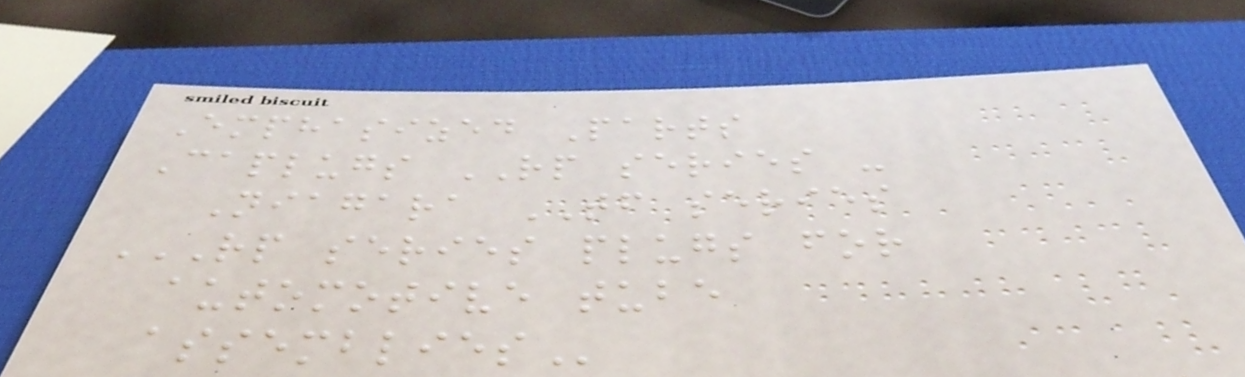Emphasized Parts
Caplugs RP series -
Niagara TF series
RP SERIES PLUGS FOR
AUTOMOTIVE TUBE
ASSEMBLIES
